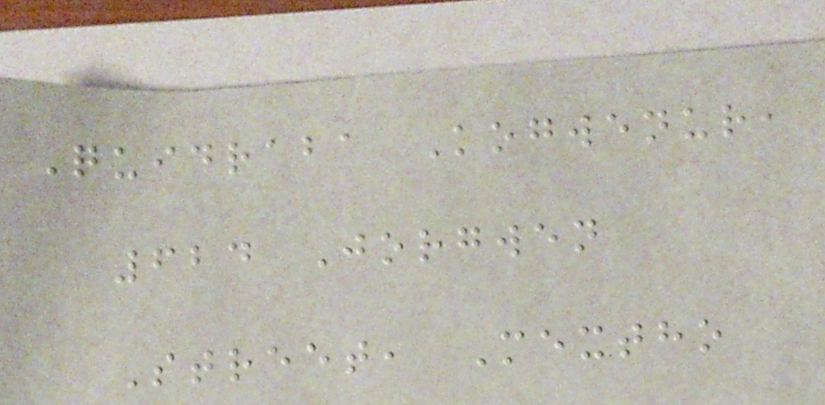Quidraba Kogwenur,
624 Jorgwen
Street, Mextho
